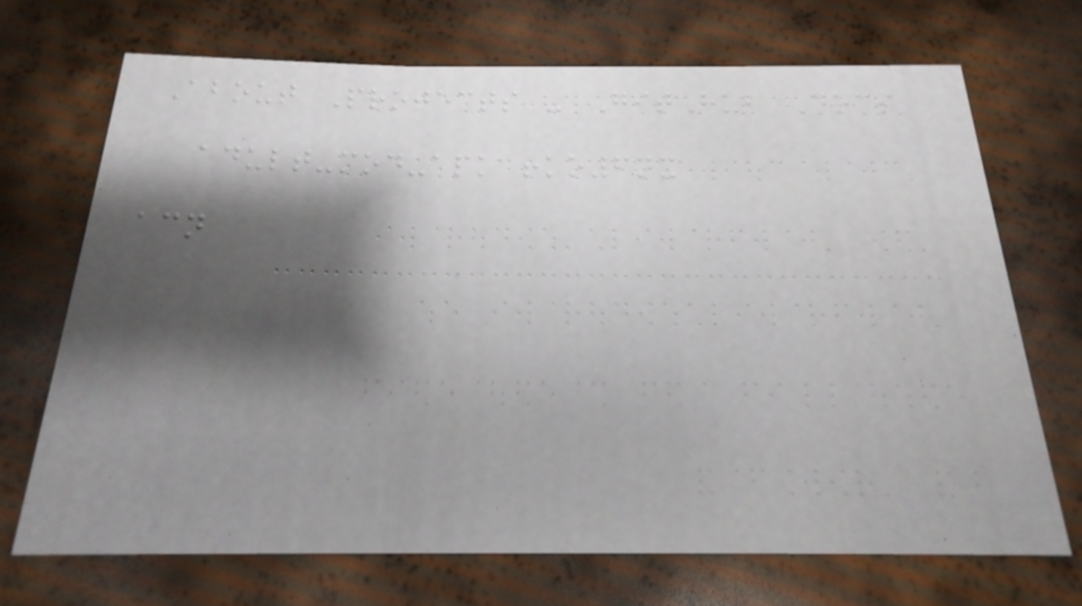About Projects - GitHub Docs
adult-mod-apk !ko6nx
acn
